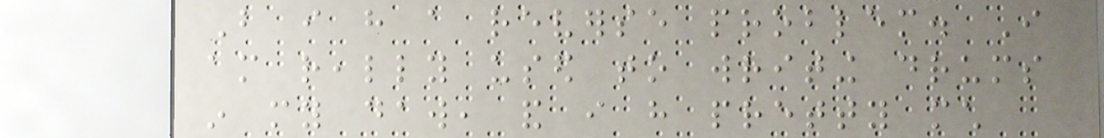But i have a reverse problem. I
am really used to writing drums
in my daw, and i have pretty much
